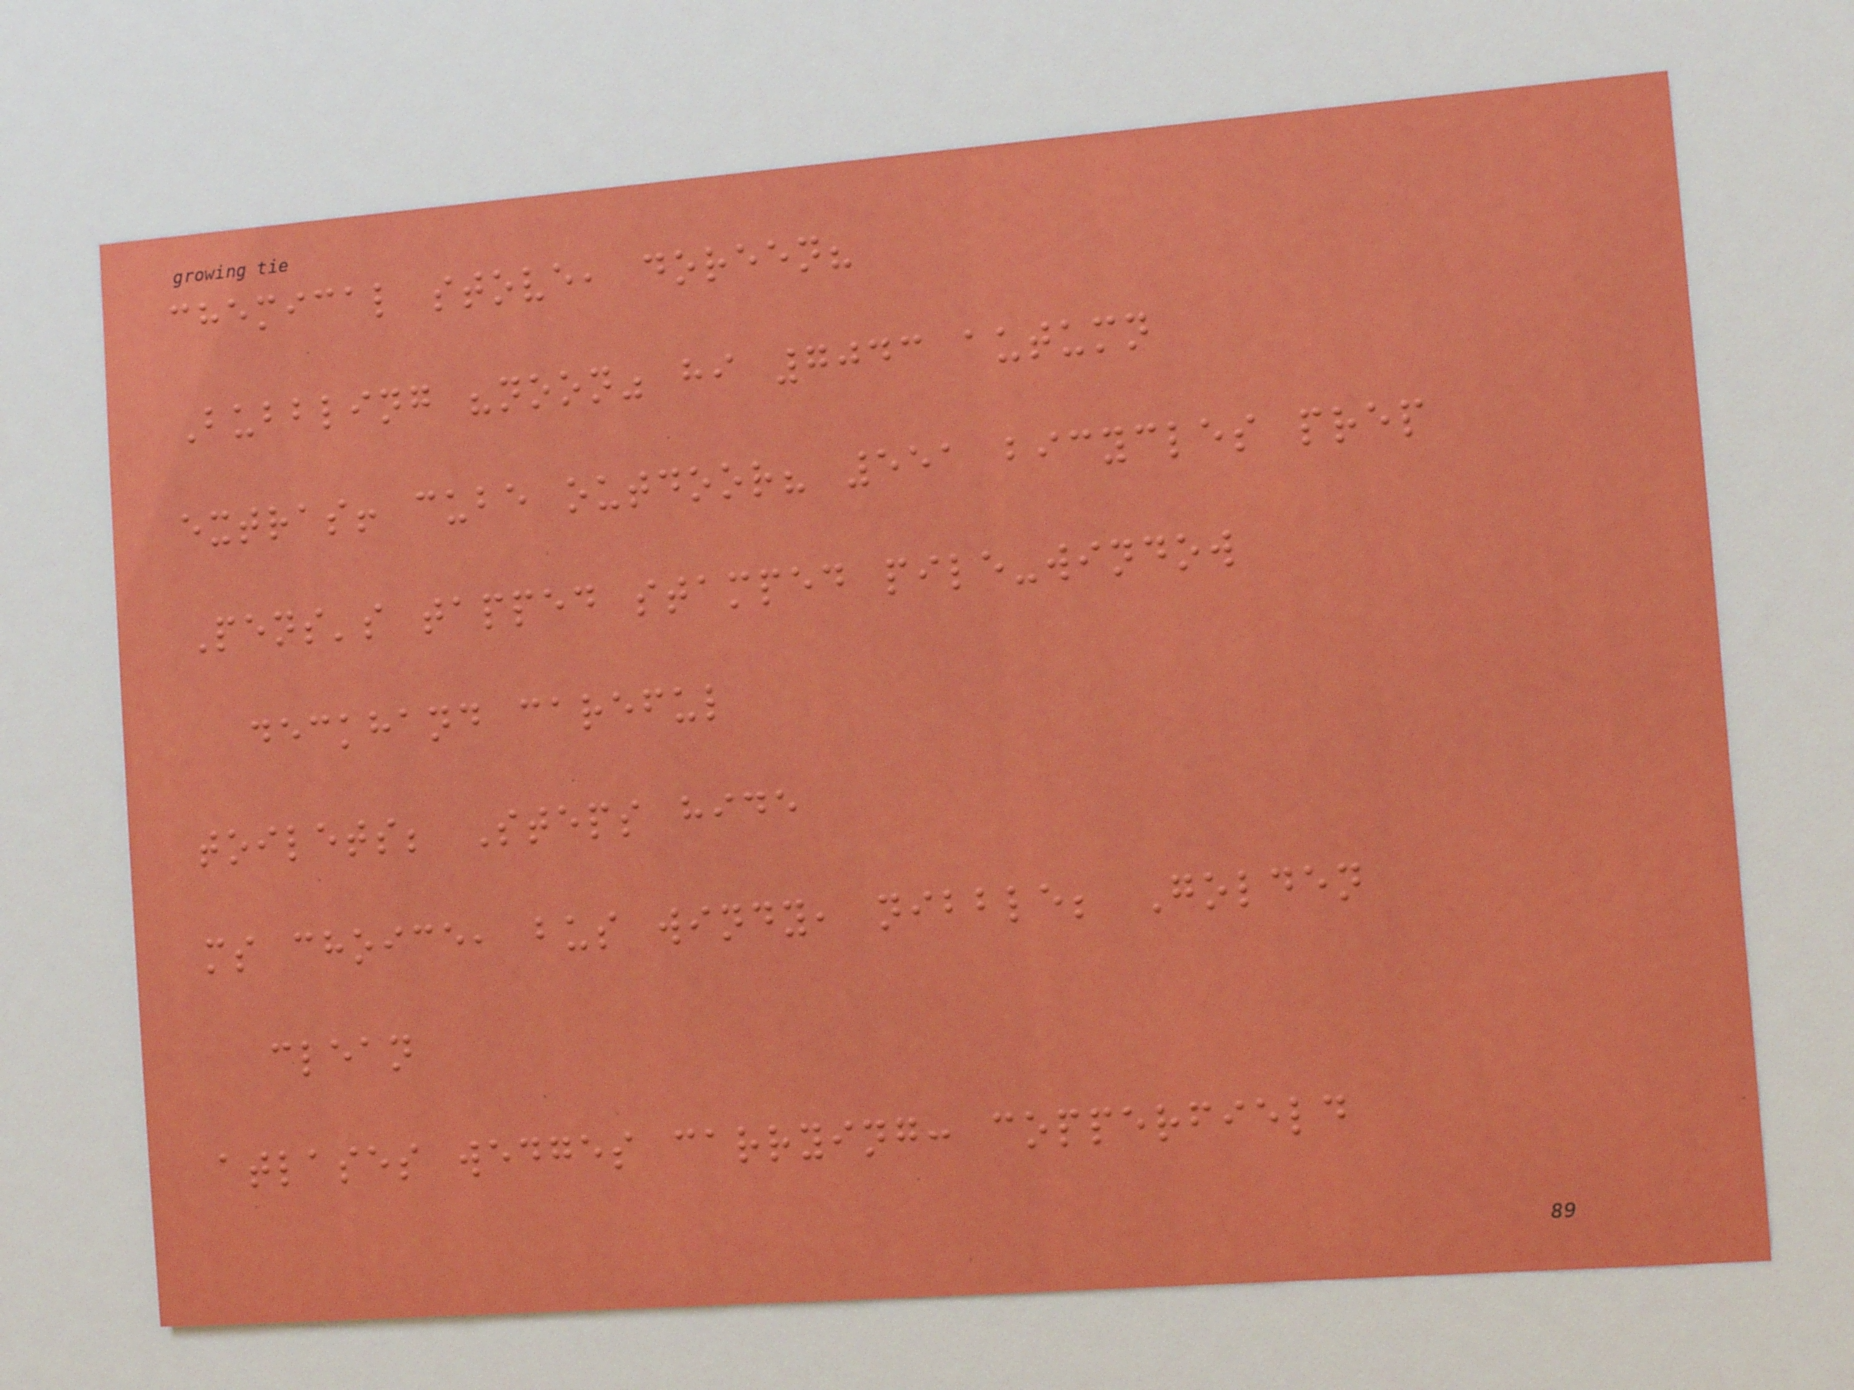chemical stove, doreen?
Bubbling "noon" hi 7043 autumn
extras! cube outdoor? 551 bicycles prep
Pens's tapped stamped pile-window
deckhand careful
toilets; Steps hide
ms choice, bus windy, nibble; Golden
clean
atlases wedges carrying: copperfield
